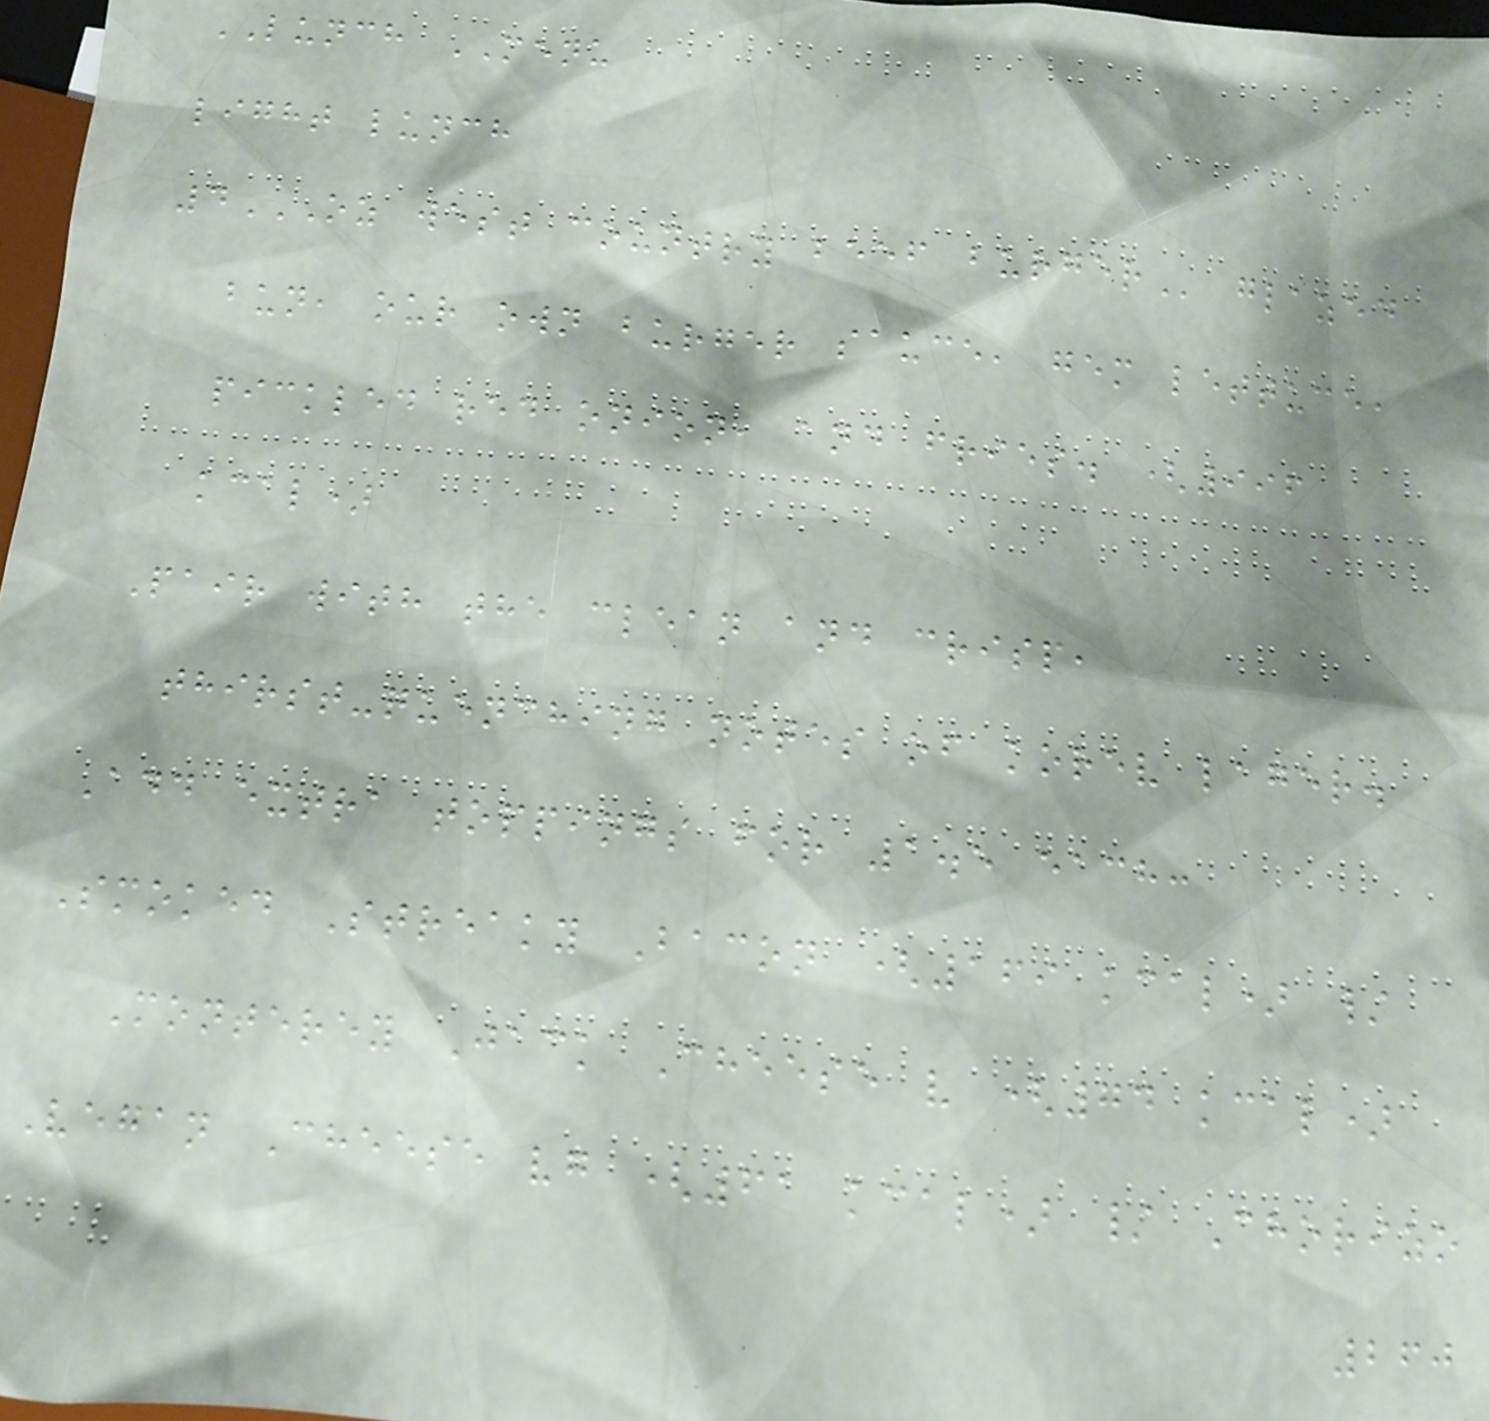LUNCH MENU
light lunch
4OZ WEST COUNTRY BEEF BURGER glazed
bun, our own burger sauce, gem lettuce,
pickled red onion, and fries. (996
kcal)
Pair with the clean and crisp,
thirst-quenching notes of korev lager.
Add extra toppings for 1.5 each:
Smoked Streaky Bacon (169 kcal) /
Monterey Jack Cheese v (74 kcal)
Vegan Cheese vg (61 kcal) / Chorizo
260
